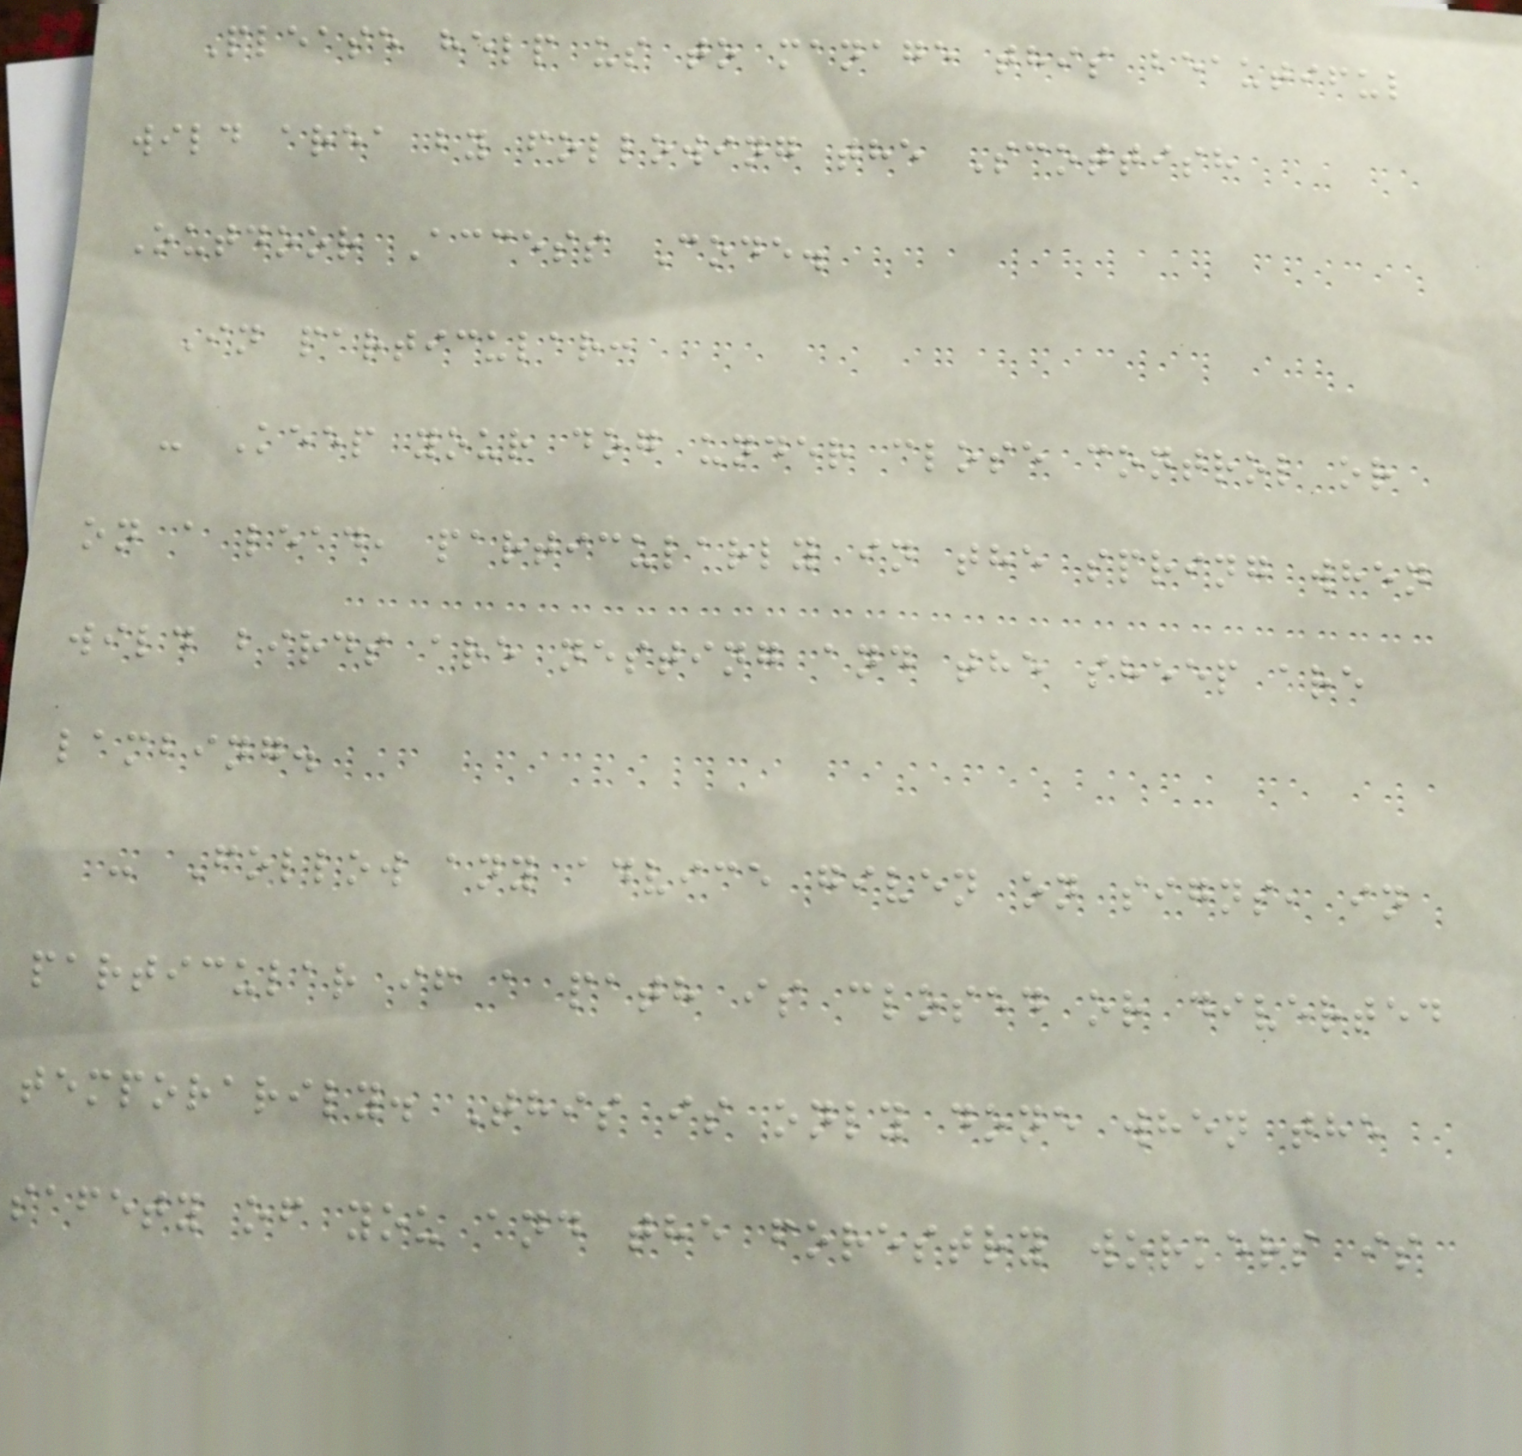Please help us to manage this beautiful
wild area by following the Scottish
Outdoor Access Code.
In particular:
- Keep your dog under close control or
on a lead, particularly in the spring when
wild birds are nesting and the sheep are
lambing.
- Follow any advice given on signs, in
particular if a path is closed or diverted
temporarily. This is only done when the
safety of you and the forestry workers is
